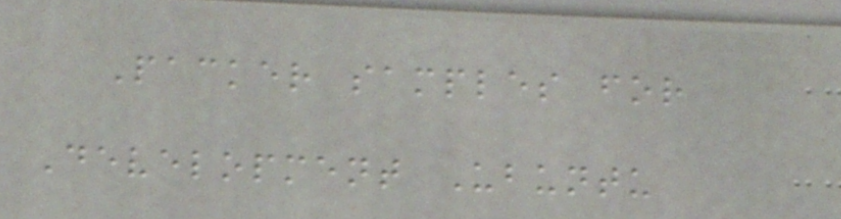Packer samples for
Development Ubuntu
